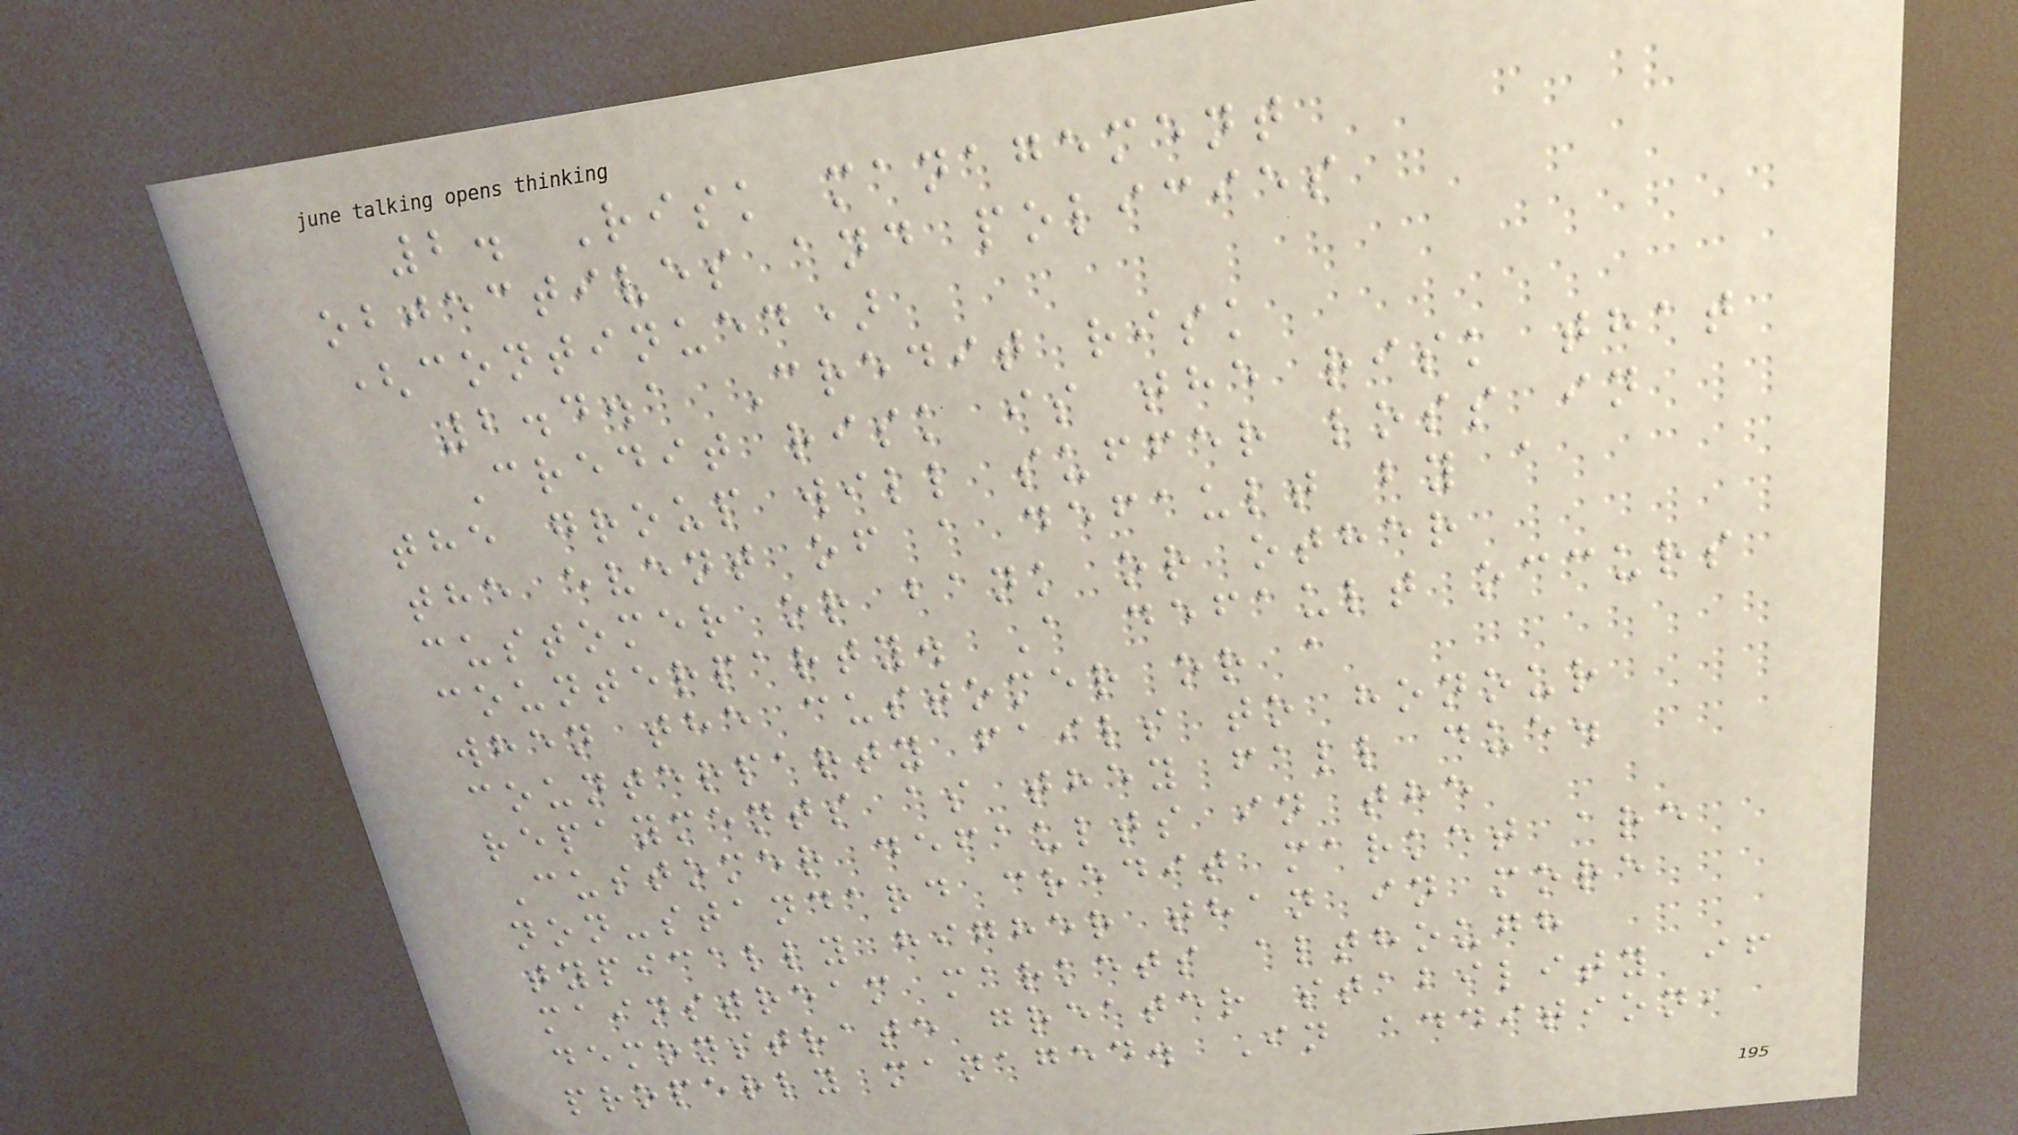2. Risk management
objectives and policies
(continued)
2.4.1 Credit risk
Credit risk is the risk that
the group will suffer loss in
the event of a default by a
customer or bank or other
counterparty. A default occurs
when the customer or a
counterparty fails to honour
repayments as they fall due.
Customer defaults in the
non-standard credit market are
typically higher than in more
mainstream markets although
demonstrate greater stability if
properly managed. In addition,
